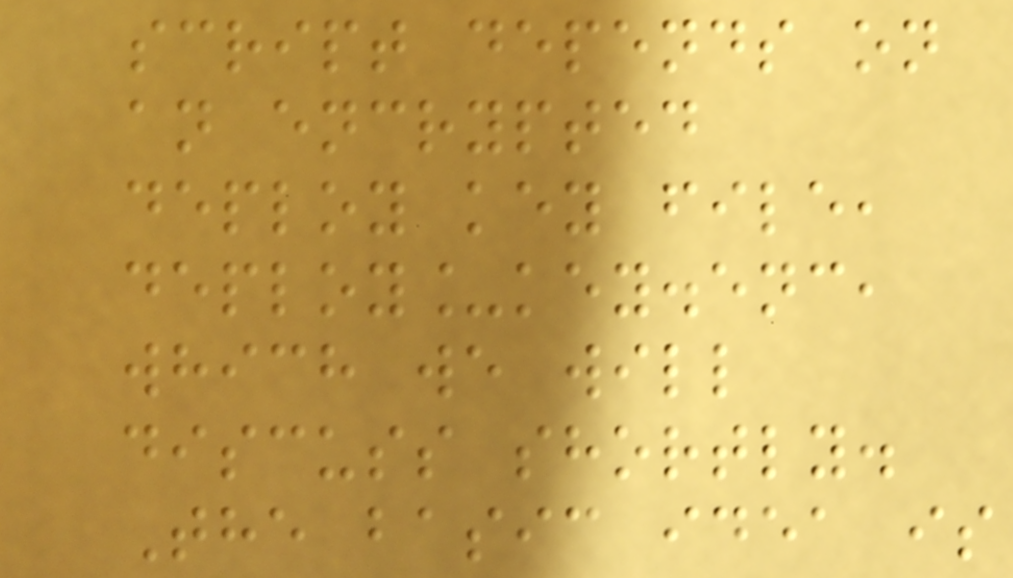script depends on
an encrypted
deploy key file,
deploy_key.enc,
which we will
discuss shortly.
The basic idea is
